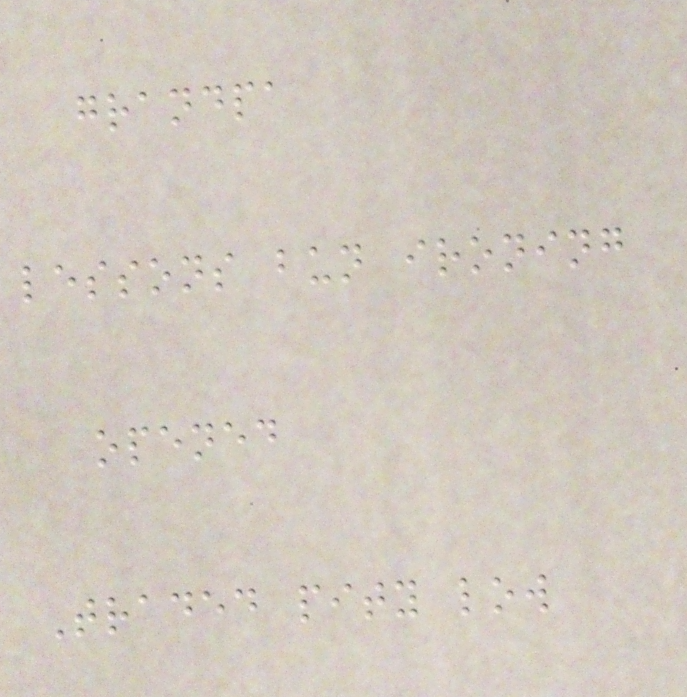grandpa
lessons bun ironing
opened
Traded pity low
